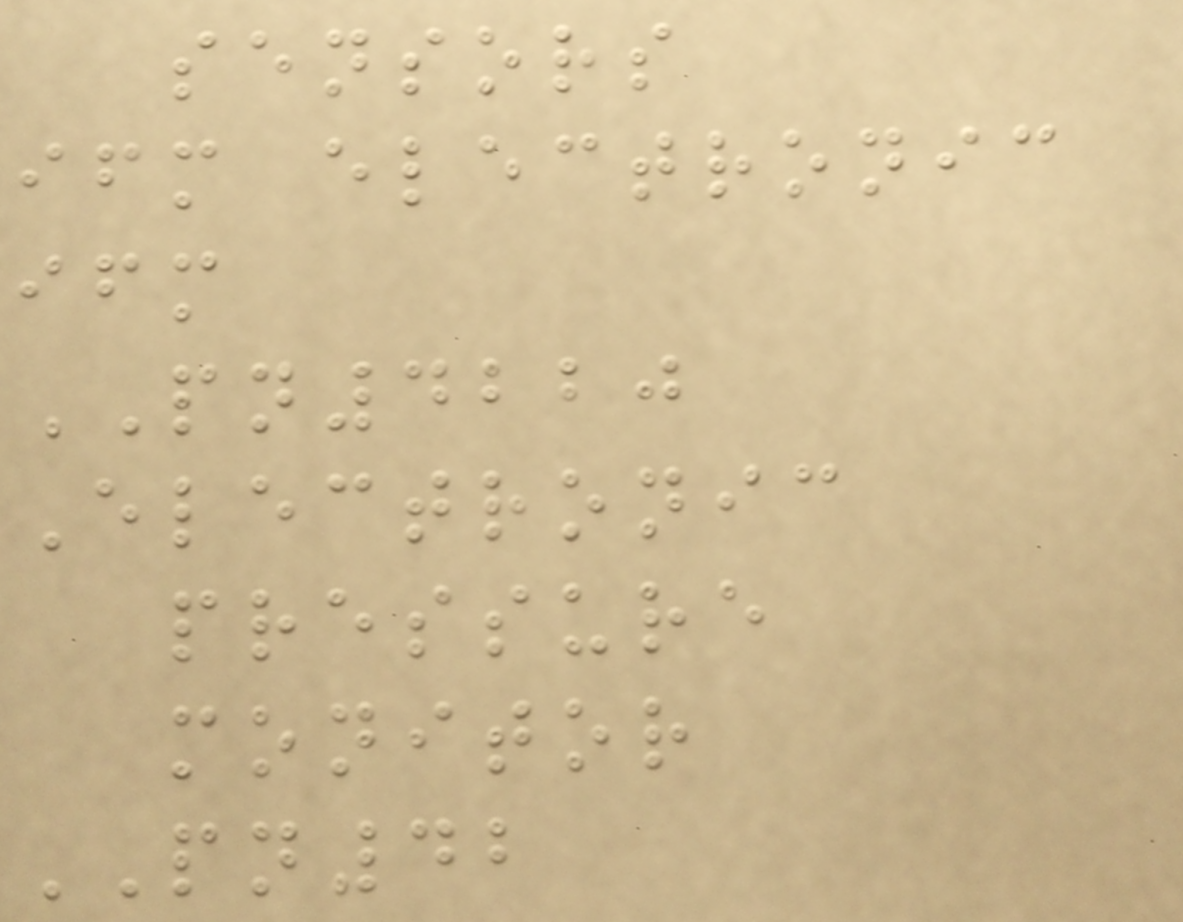sensors
ifm electronic
ifm
PN4220
Electronic
pressure
monitor
PN42
